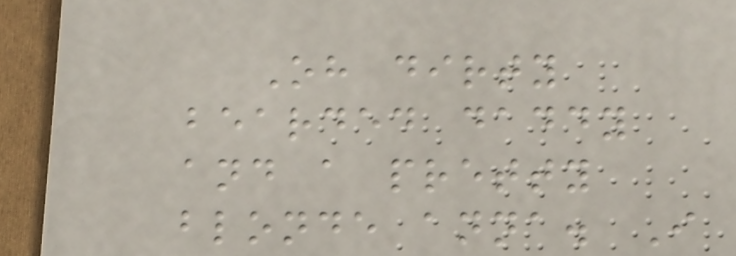Oh dirty
bearded daddy
and a pretty
blonde anna. I
